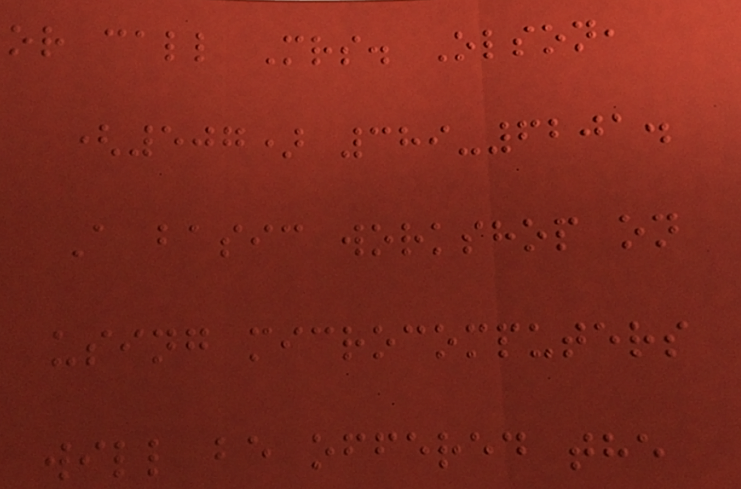or call Mrs. Olson,
(507) 389-6201.
A basic workshop on
using microcomputers
will be offered the
